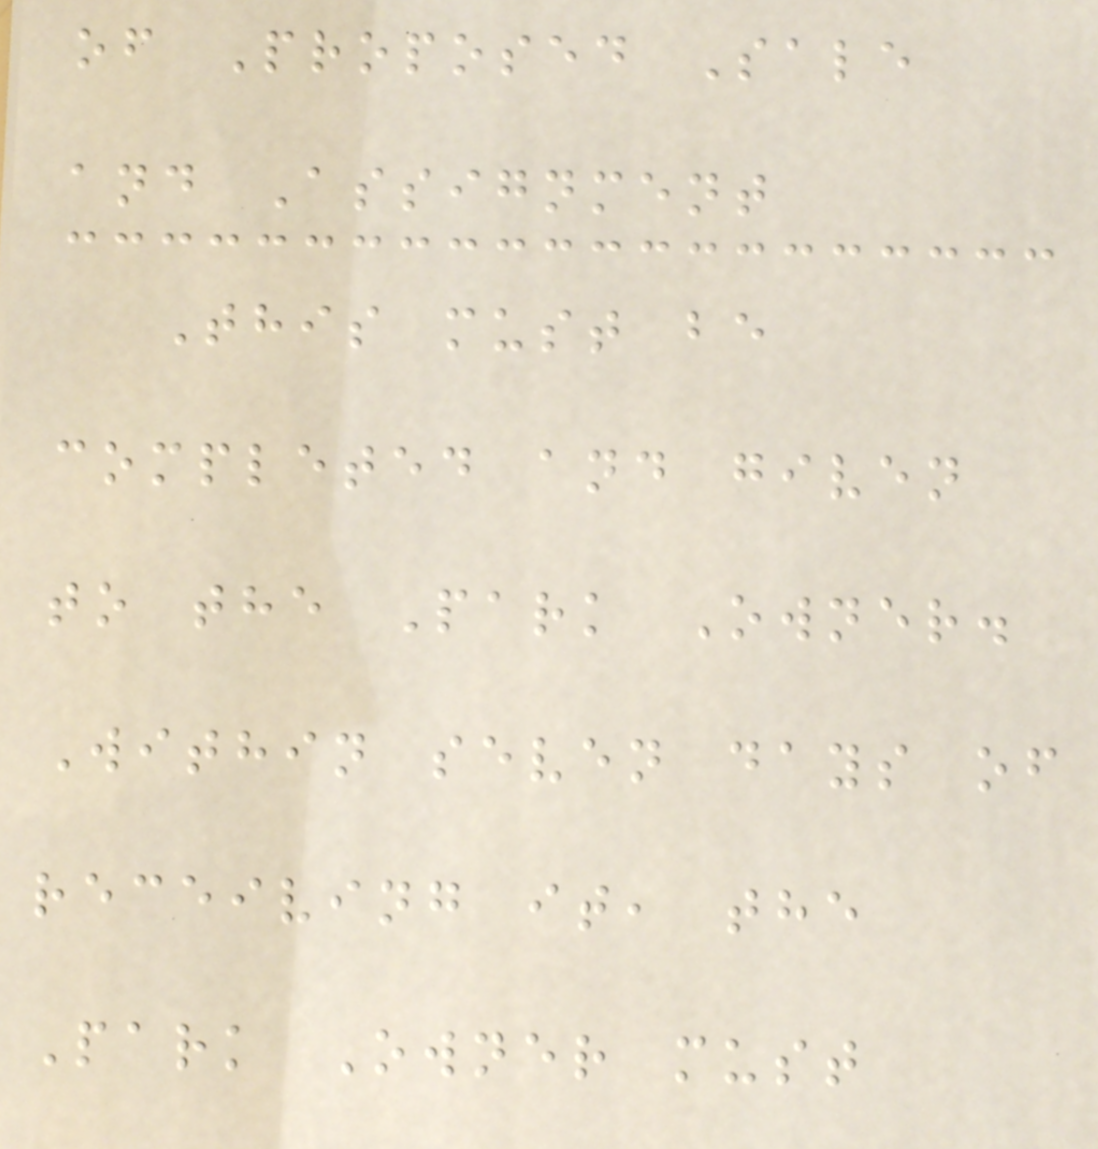of Proposed Sale
and Assignment
This must be
completed and given
to the Park Owner.
Within seven days of
receiving it, the
Park Owner must
